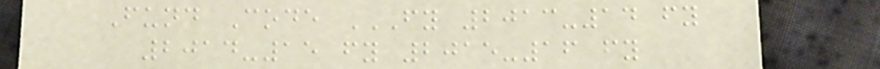Fund Code FY 2013-14 FY
2014-15 FY 2015-16 FY
